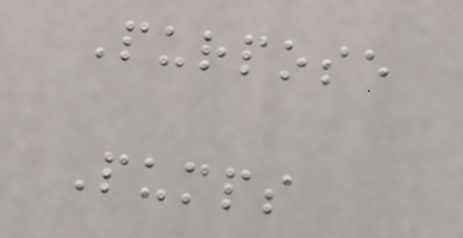Purpose
Pumps
